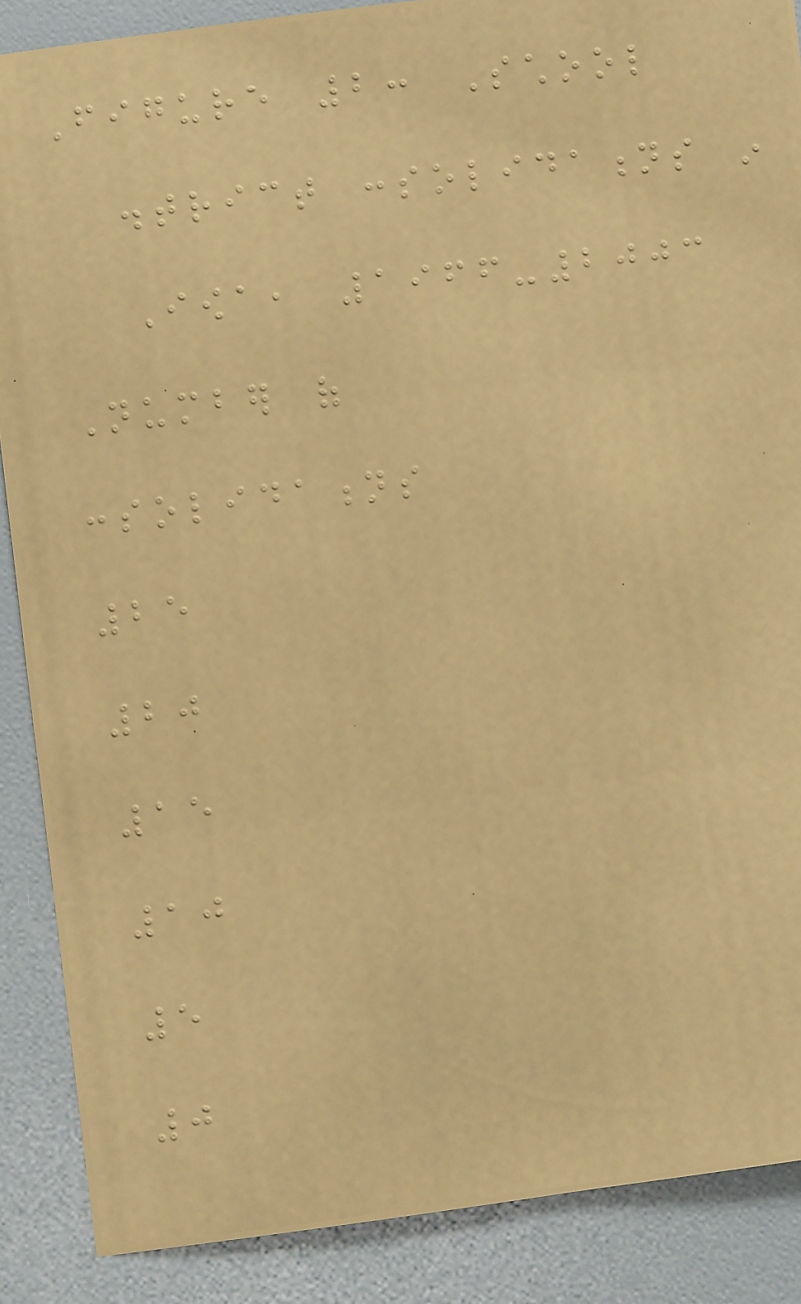Figure 2: School
district consolidations in
Iowa, 1966-2003
Number of
consolidations
25
20
15
10
5
0
